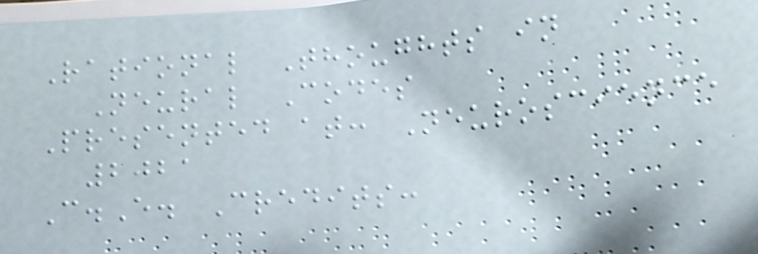Rational Thoughts in
Neural Codes
Presented at: Neuroscience
2021
C.E. Credits:
